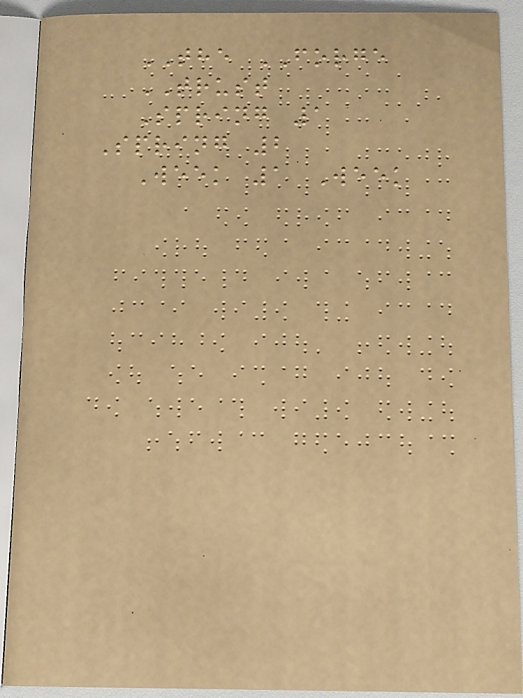THE FORGE
TRUST
Spring 1
Spring 2
Week 1 Week
